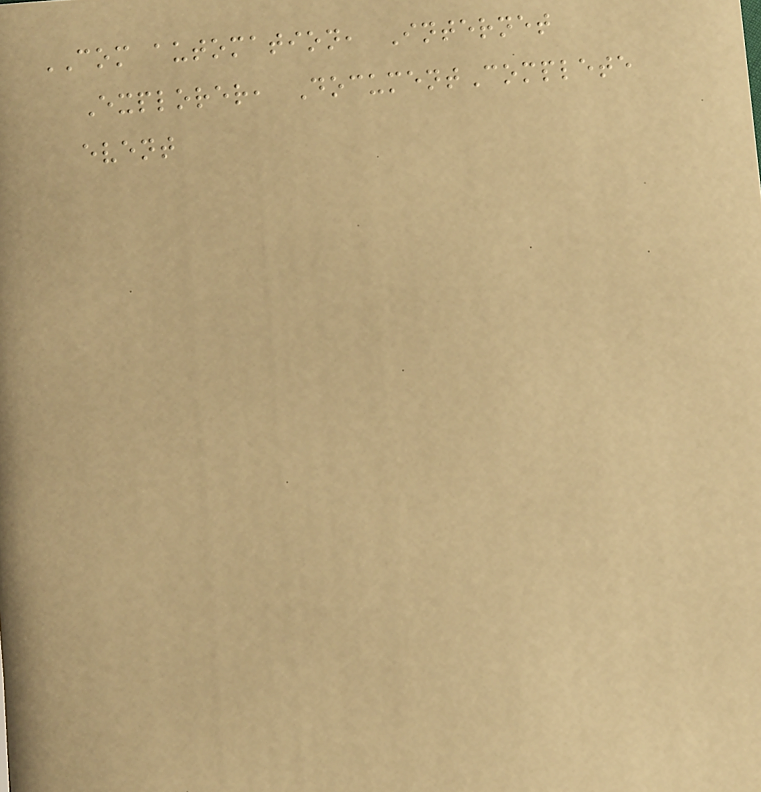COM automation, Internet
Explorer, DocumentComplete
event
